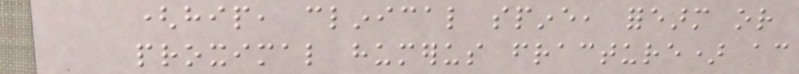(hip, clinical spine, forearm or
proximal humerus fracture) according
